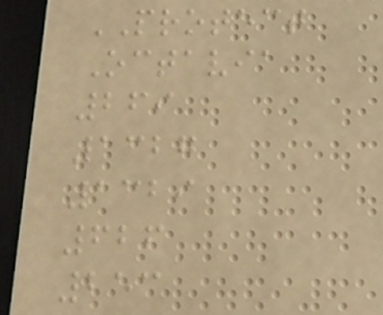PROTECT
Octavia
269
1327
1329
626
253
